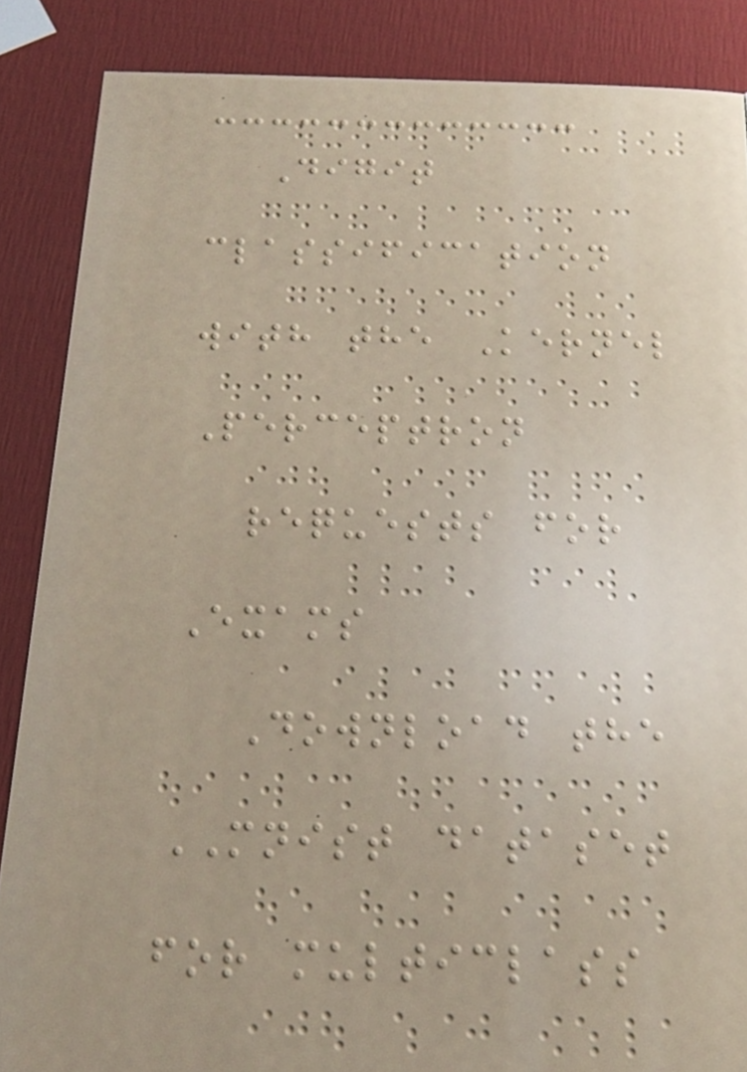Digit
classification
with the Kernel
Perceptron
requests for
Exams
Download the
MNIST dataset
for multiclass
